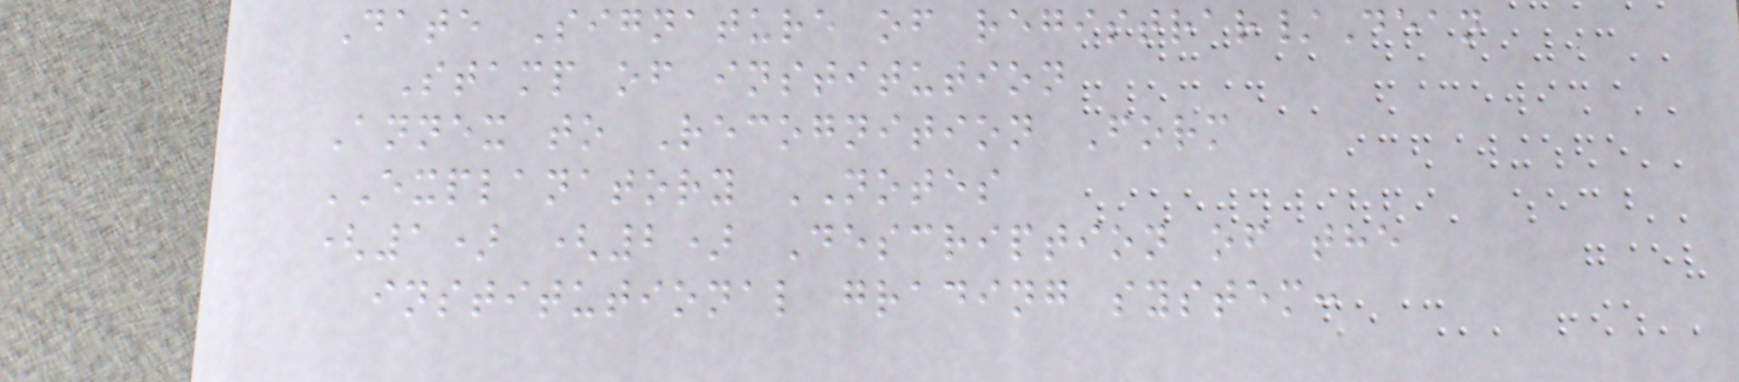Date Signature of registrar/Dean
Stamp of institution
Annex to Recognition Form
EXPLANATORY NOTES
(1) (2) Description of the
institutional grading system:
